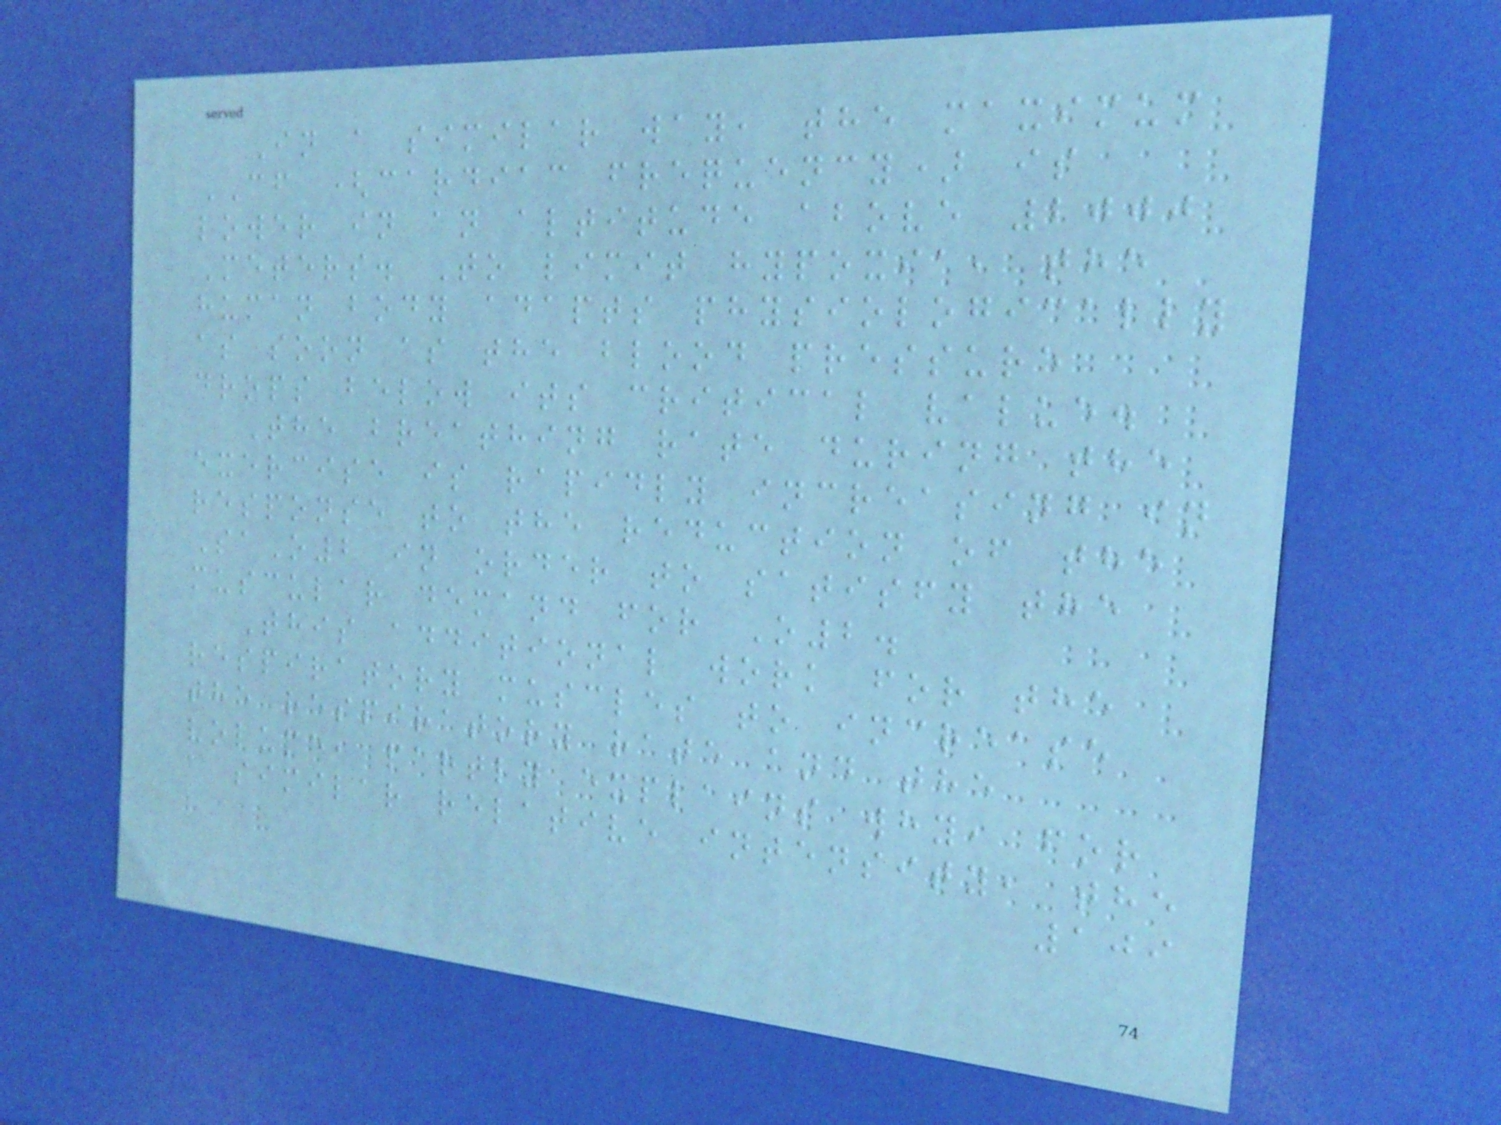In a similar way, the maximum
CF (cardiac frequency) is
lower in an altitude above 2000
Meters. To limit hypoxia, the
human body adapts physiologically
as soon as the blood pressure
drops below its critical value.
The breathing rate during the
exercise is rapidly increasing in
response to the reduction of the
SaO2 in order to satisfy the
muscular demand for O2.
This additional work for the
respiratory muscles to increase
the respiratory rate and the
volume, partly explains why, for
a similar relative intensity, the
109
